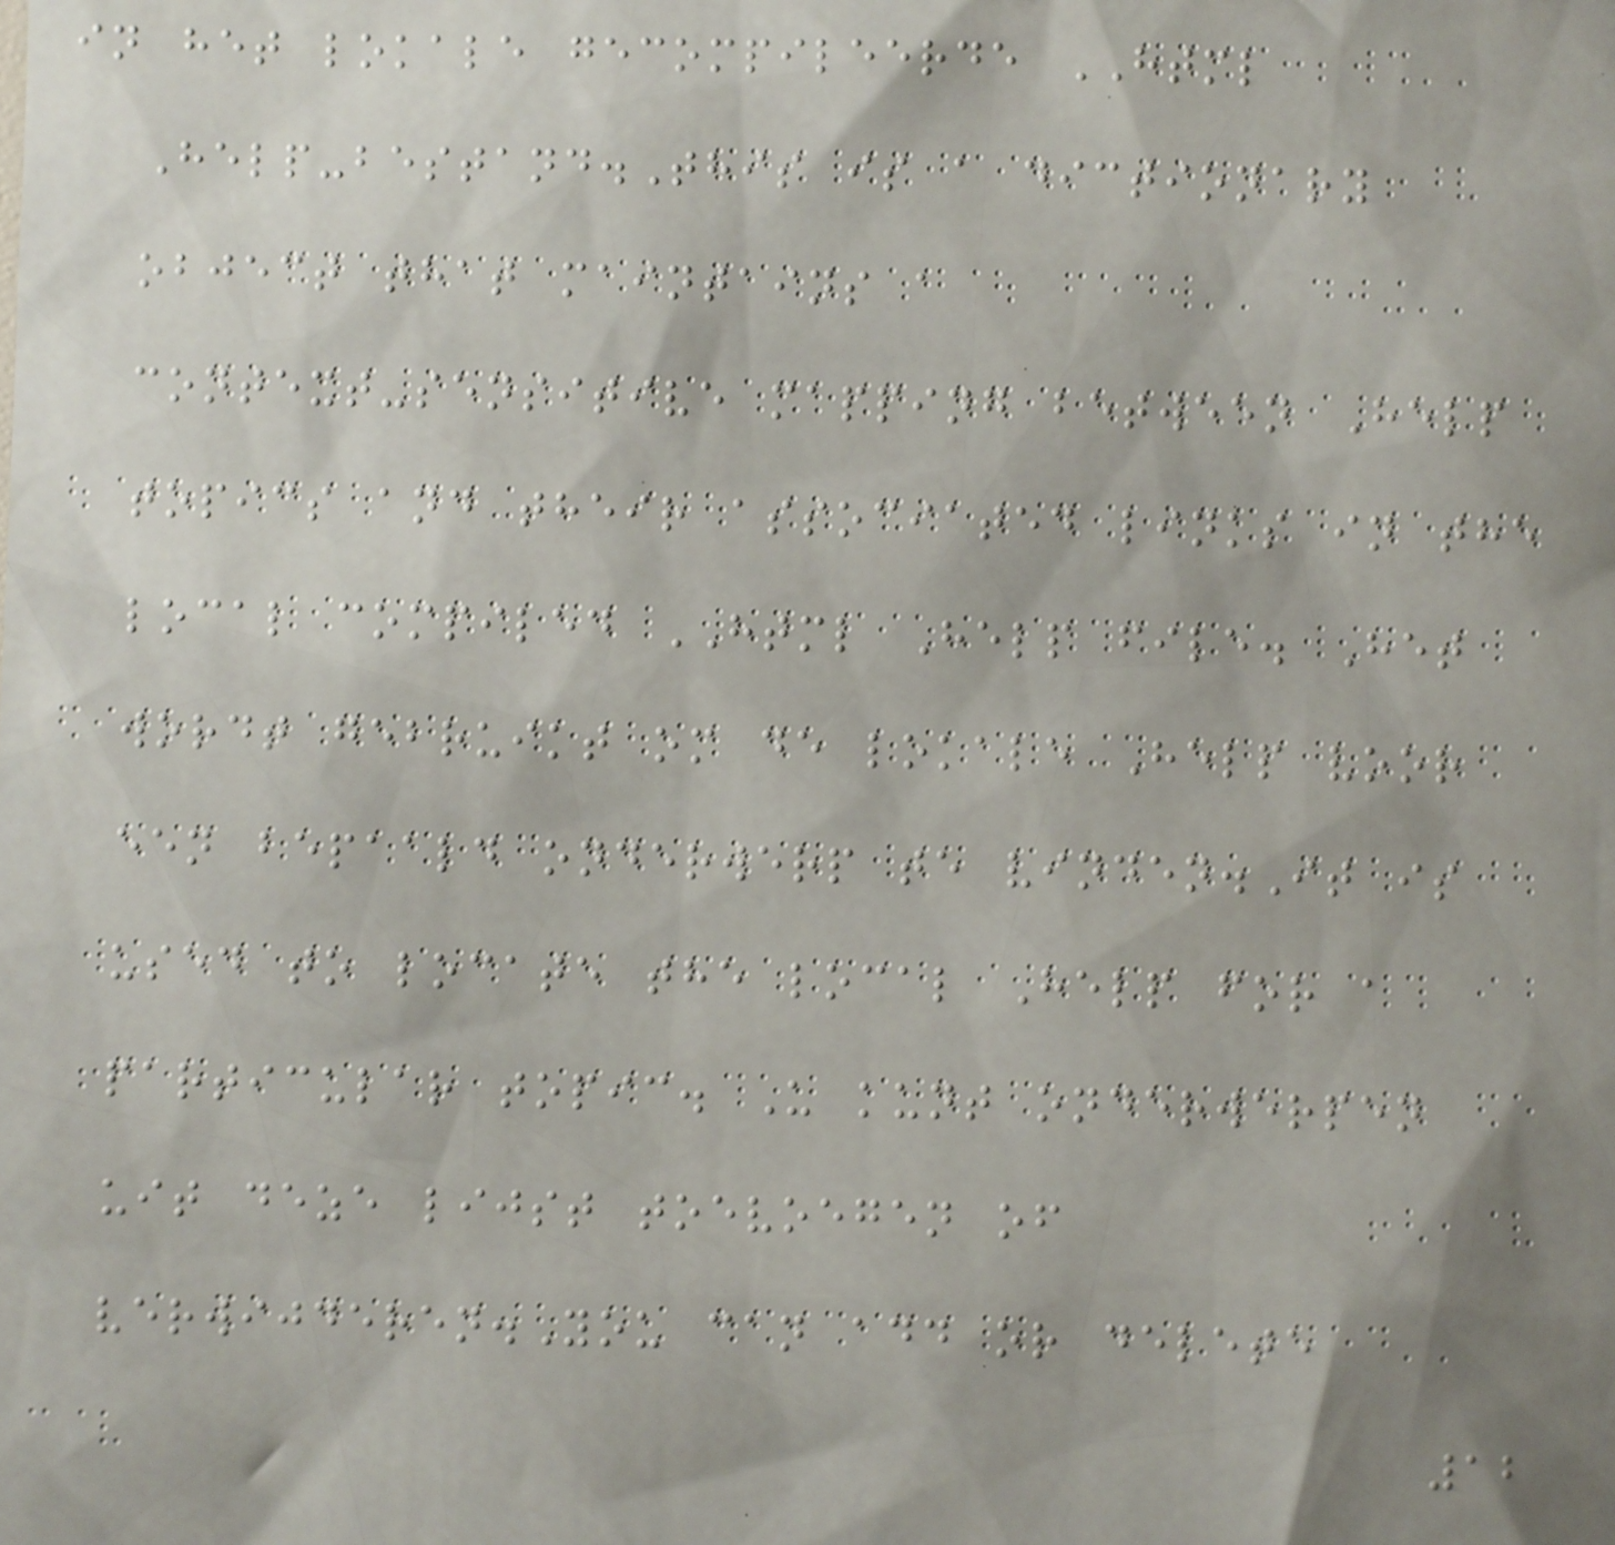in het lokale gecompileerde HTML
Help-bestand.This is a dictionary
object that maintains a
context-sensitive mapping between Help
topics and their associated links in the
local compiled HTML Help file. Het
wordt gebruikt om de lokale Help voor
een bepaald onderwerp te vinden.It is
used to locate the local Help for a
particular topic. U kunt onderwerpen
uit deze lijst toevoegen of
verwijderen.You can add or delete
12
